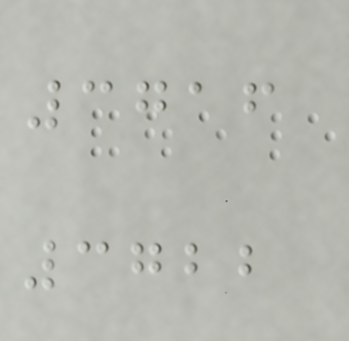3716
3722
